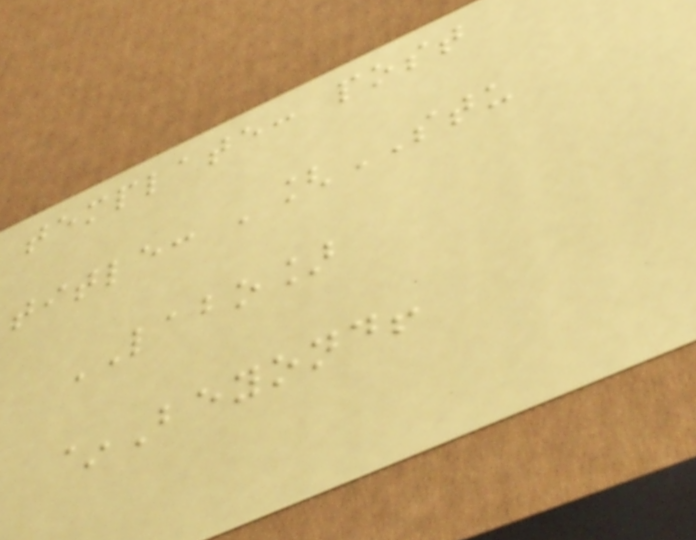template: post
title: '[STU
LABO]
~Beyond!
